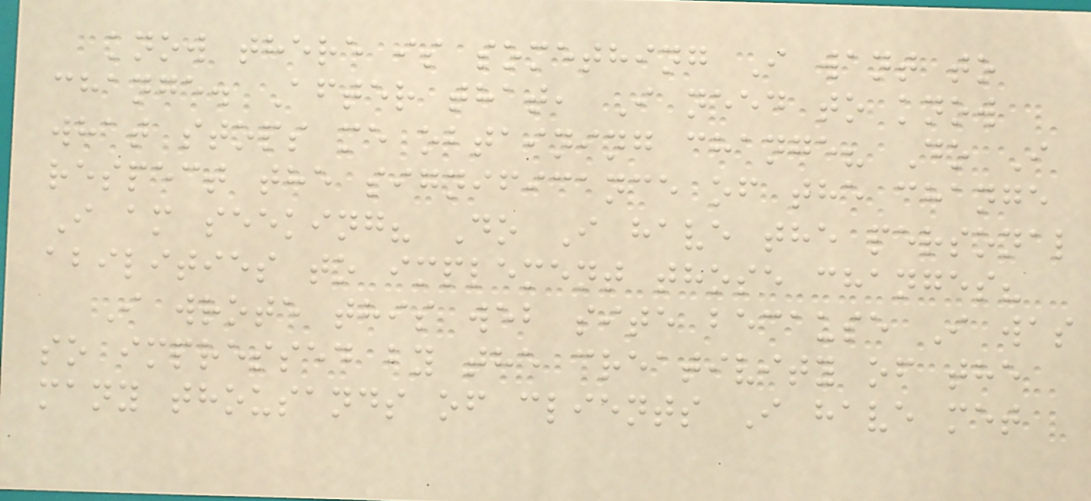know there is something I want to
change. After that, I need to know
what stops me obtaining change? Do I
respect the significance of the change
I am seeking? Do I have the personal
abilities to implement those changes?
I wrote this web site because I was
so impressed by the creativity of the
many thousands of clients I have met
